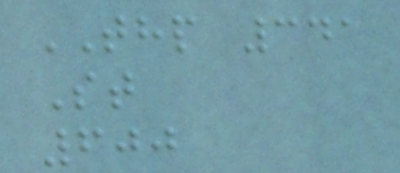THP 341
St
600
